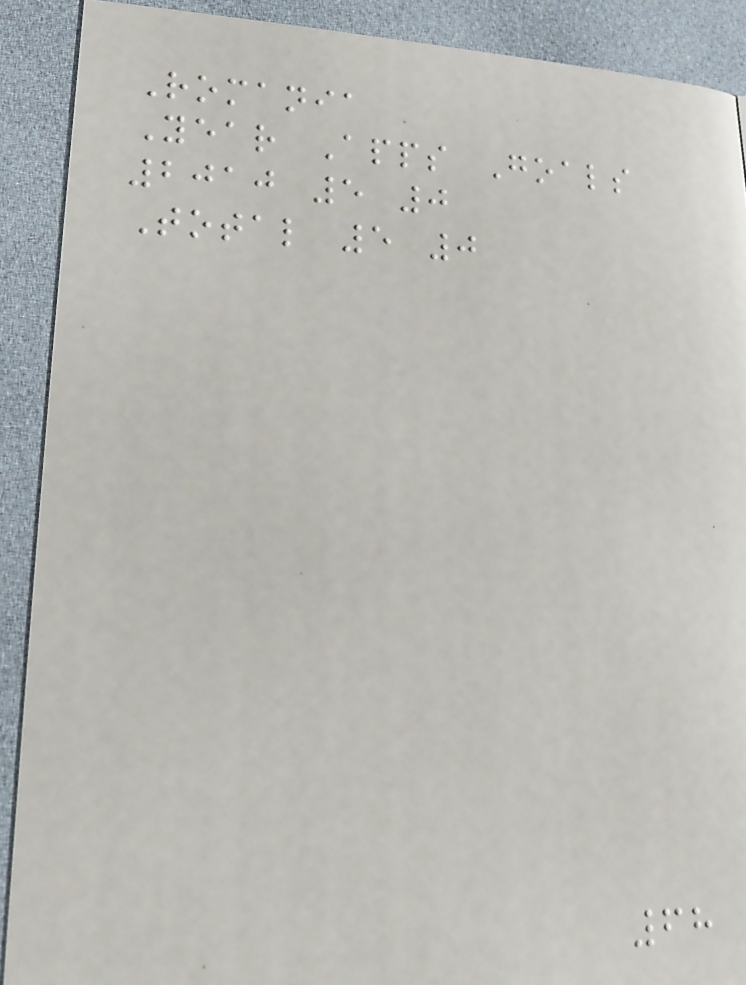Romania
Year Apps Goals
2010 5 0
Total 5 0
68
